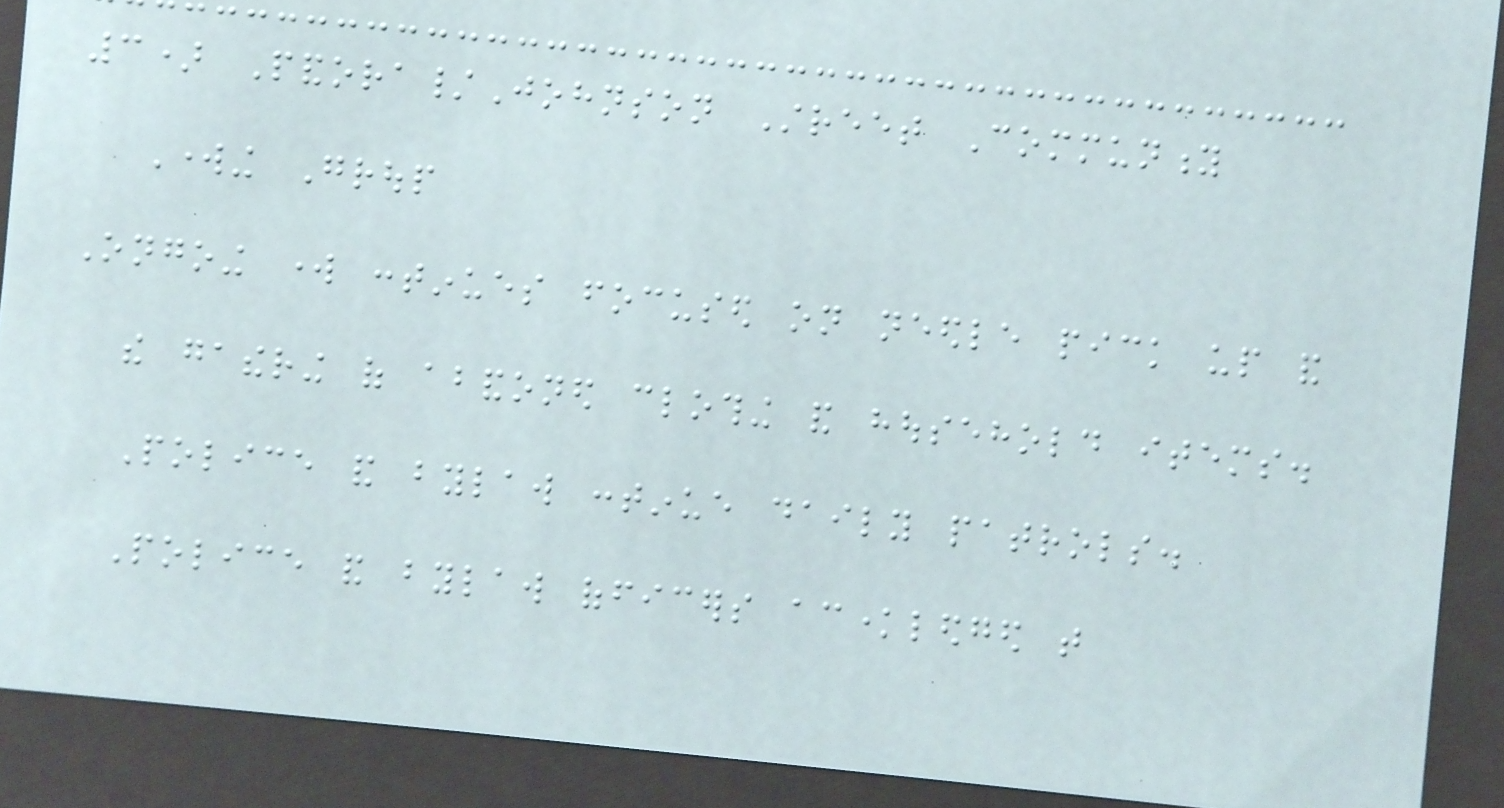3) Pandora/Johnson Street Community
Working Group
Ongoing work continues focused on needle pick up and
the gathering of abandoned clothing and household items.
Police and bylaw continue daily patrols.
Police and bylaw officers acknowledged that
